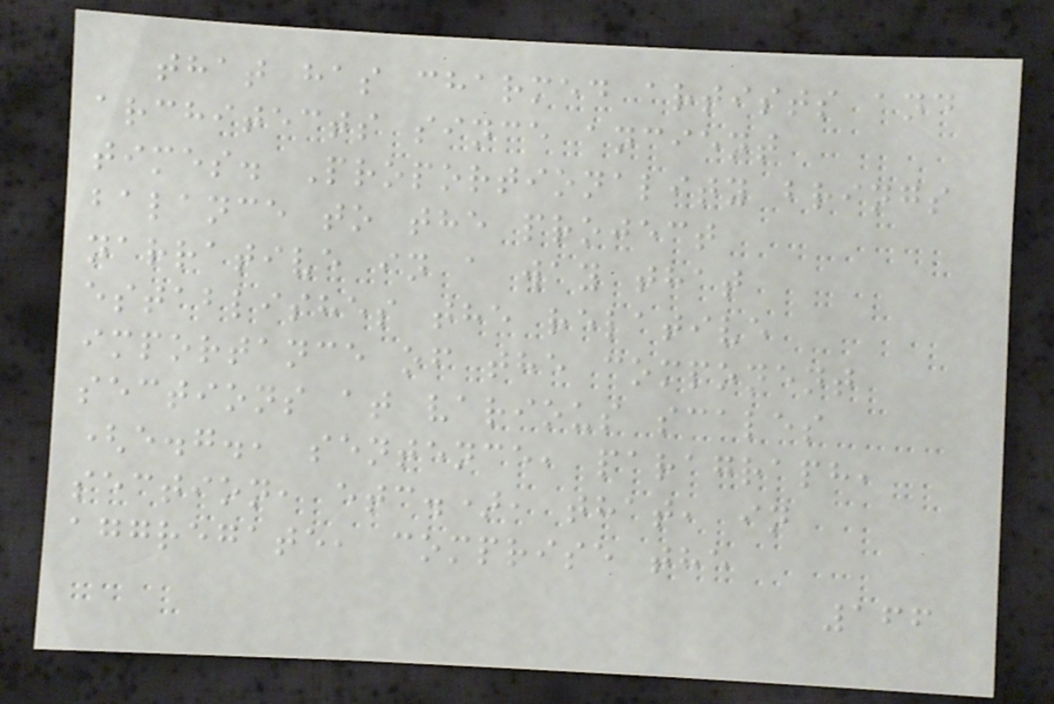that has charmed artists and
architects since ancient
times. Proportionality brings
balance to the project
narrative in a way that
establishes the relative
importance of the component
sections at various scales
(e.g., sentence, paragraph,
section, etc.), that, in
aggregate, comprise the
166
